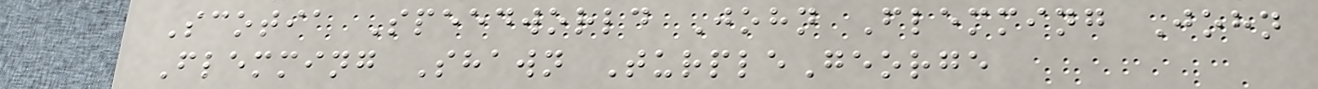Scotia Speedworld John Flemming John
Flemming Shawn TurpleGeorge
